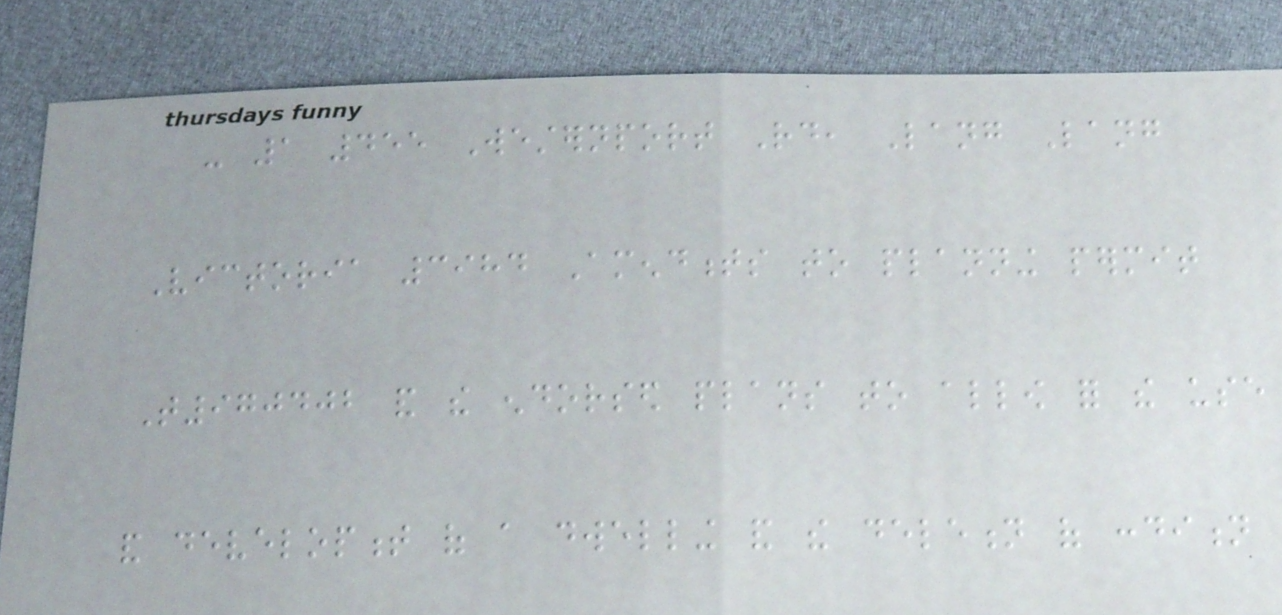- 1 455 Westernport Rd, Lang Lang
Victoria 3984 Amendments to planning permit
T970402 and the endorsed plans to allow for the use
and development of a dwelling and the deletion of condition
